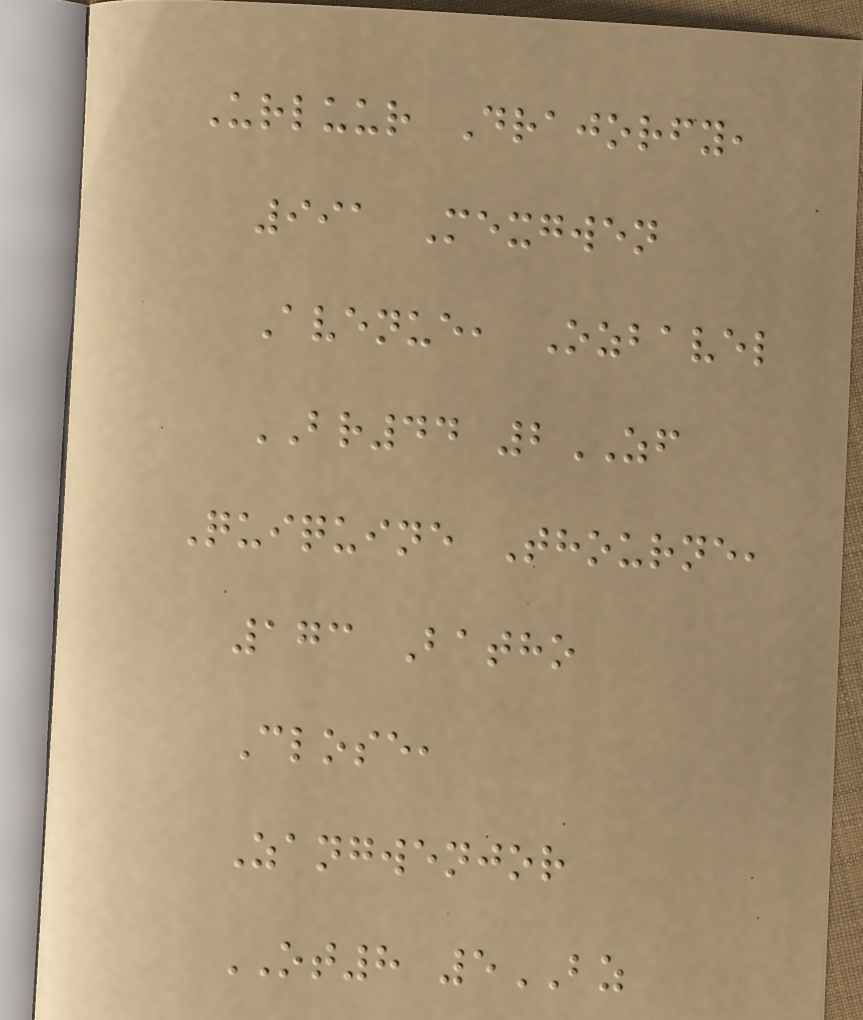Urluur Drajorfy,
991 Mexgwen
Avenue, Ozbavel
BR44 2ZF
Quiquine Thourne,
173 Batho
Close,
Zangwenjor
OT8 5BZ
